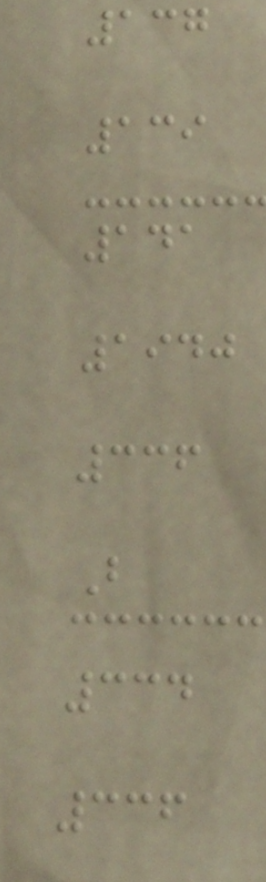137
139
141
1940
336
B
334
336
